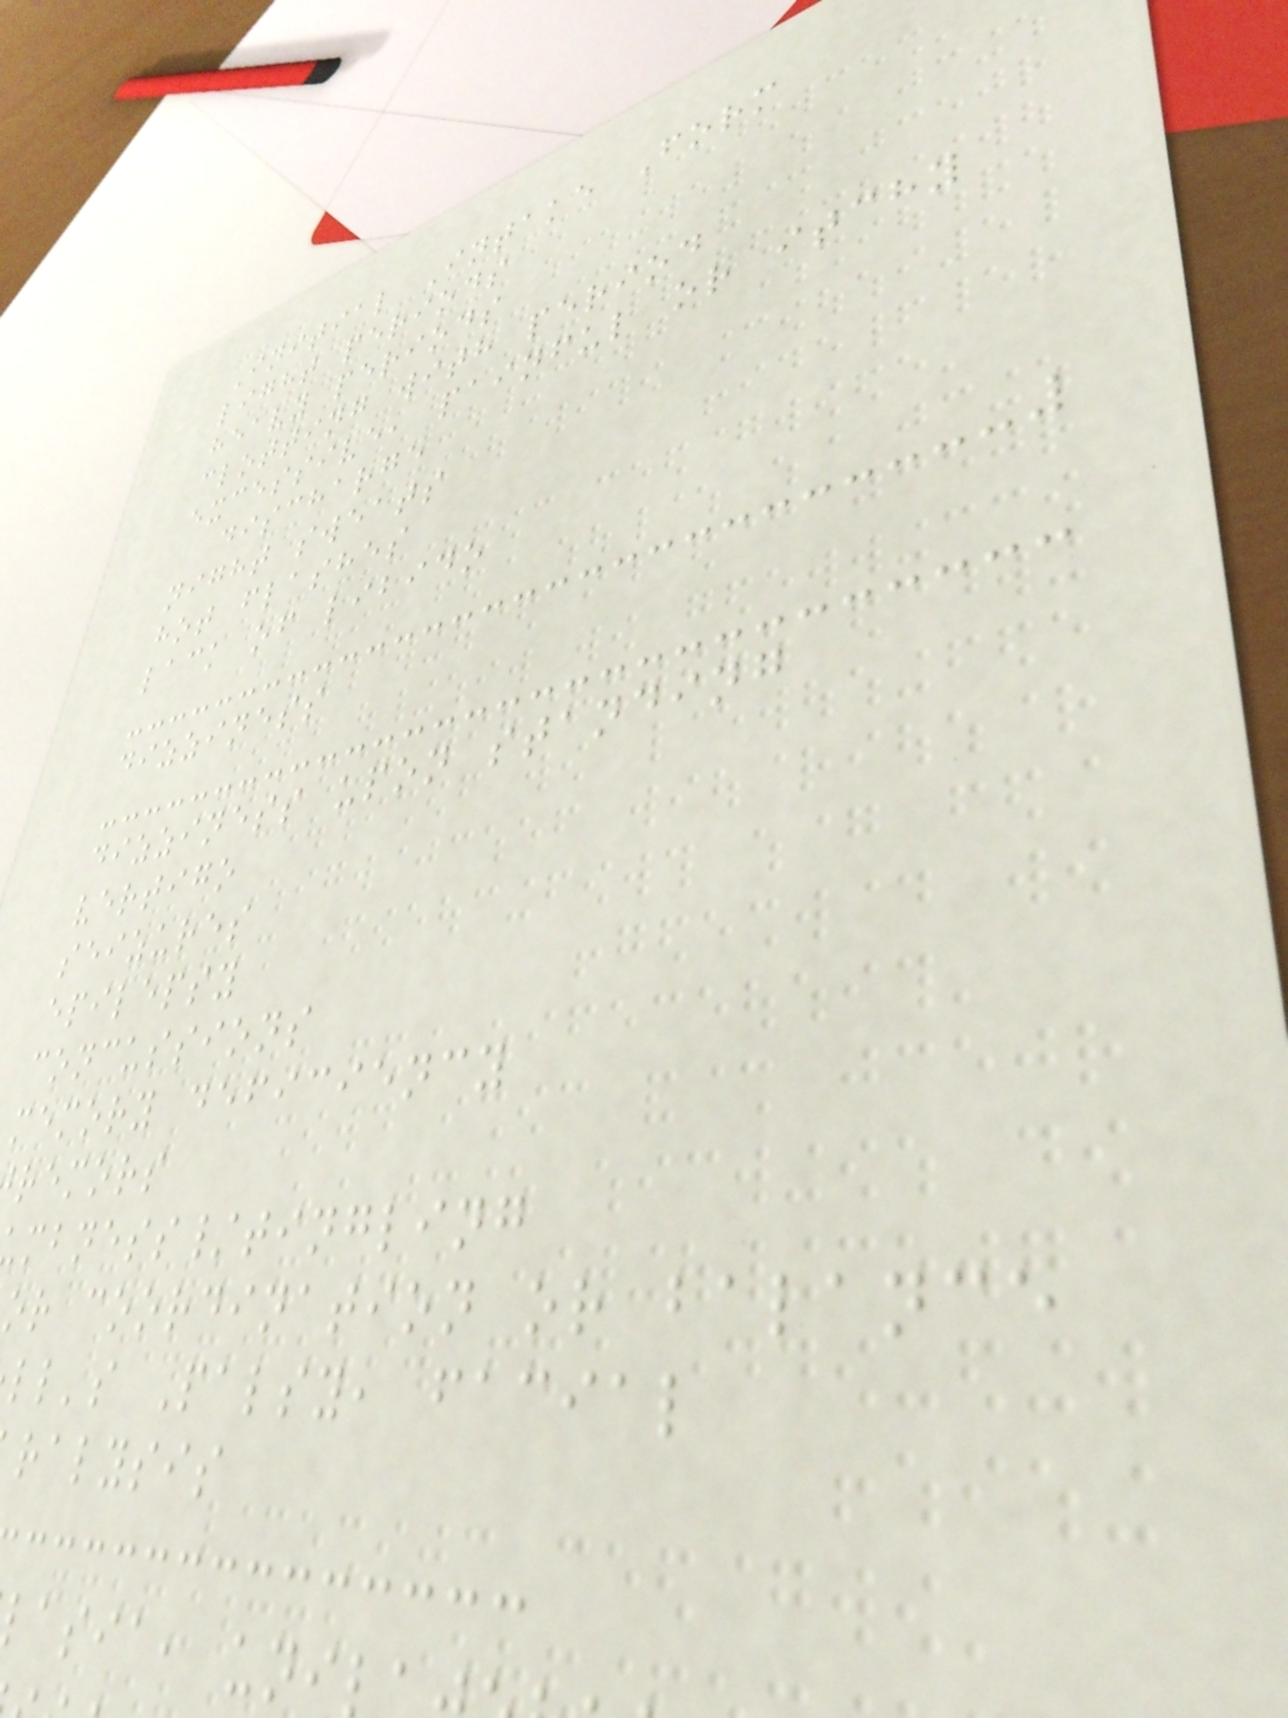Initial Intake Form
light periods
heavy periods
clotting with period
excessive, painful or itchy
discharge
night sweats
hot flashes
lack of libido
dizziness
dizziness upon standing
vertigo
seizures
epilepsy
concussions
memory deficiency
remors
mbness/tingling
or coordination or balance
ll's Palsy, facial
ralysis
asia, uni
